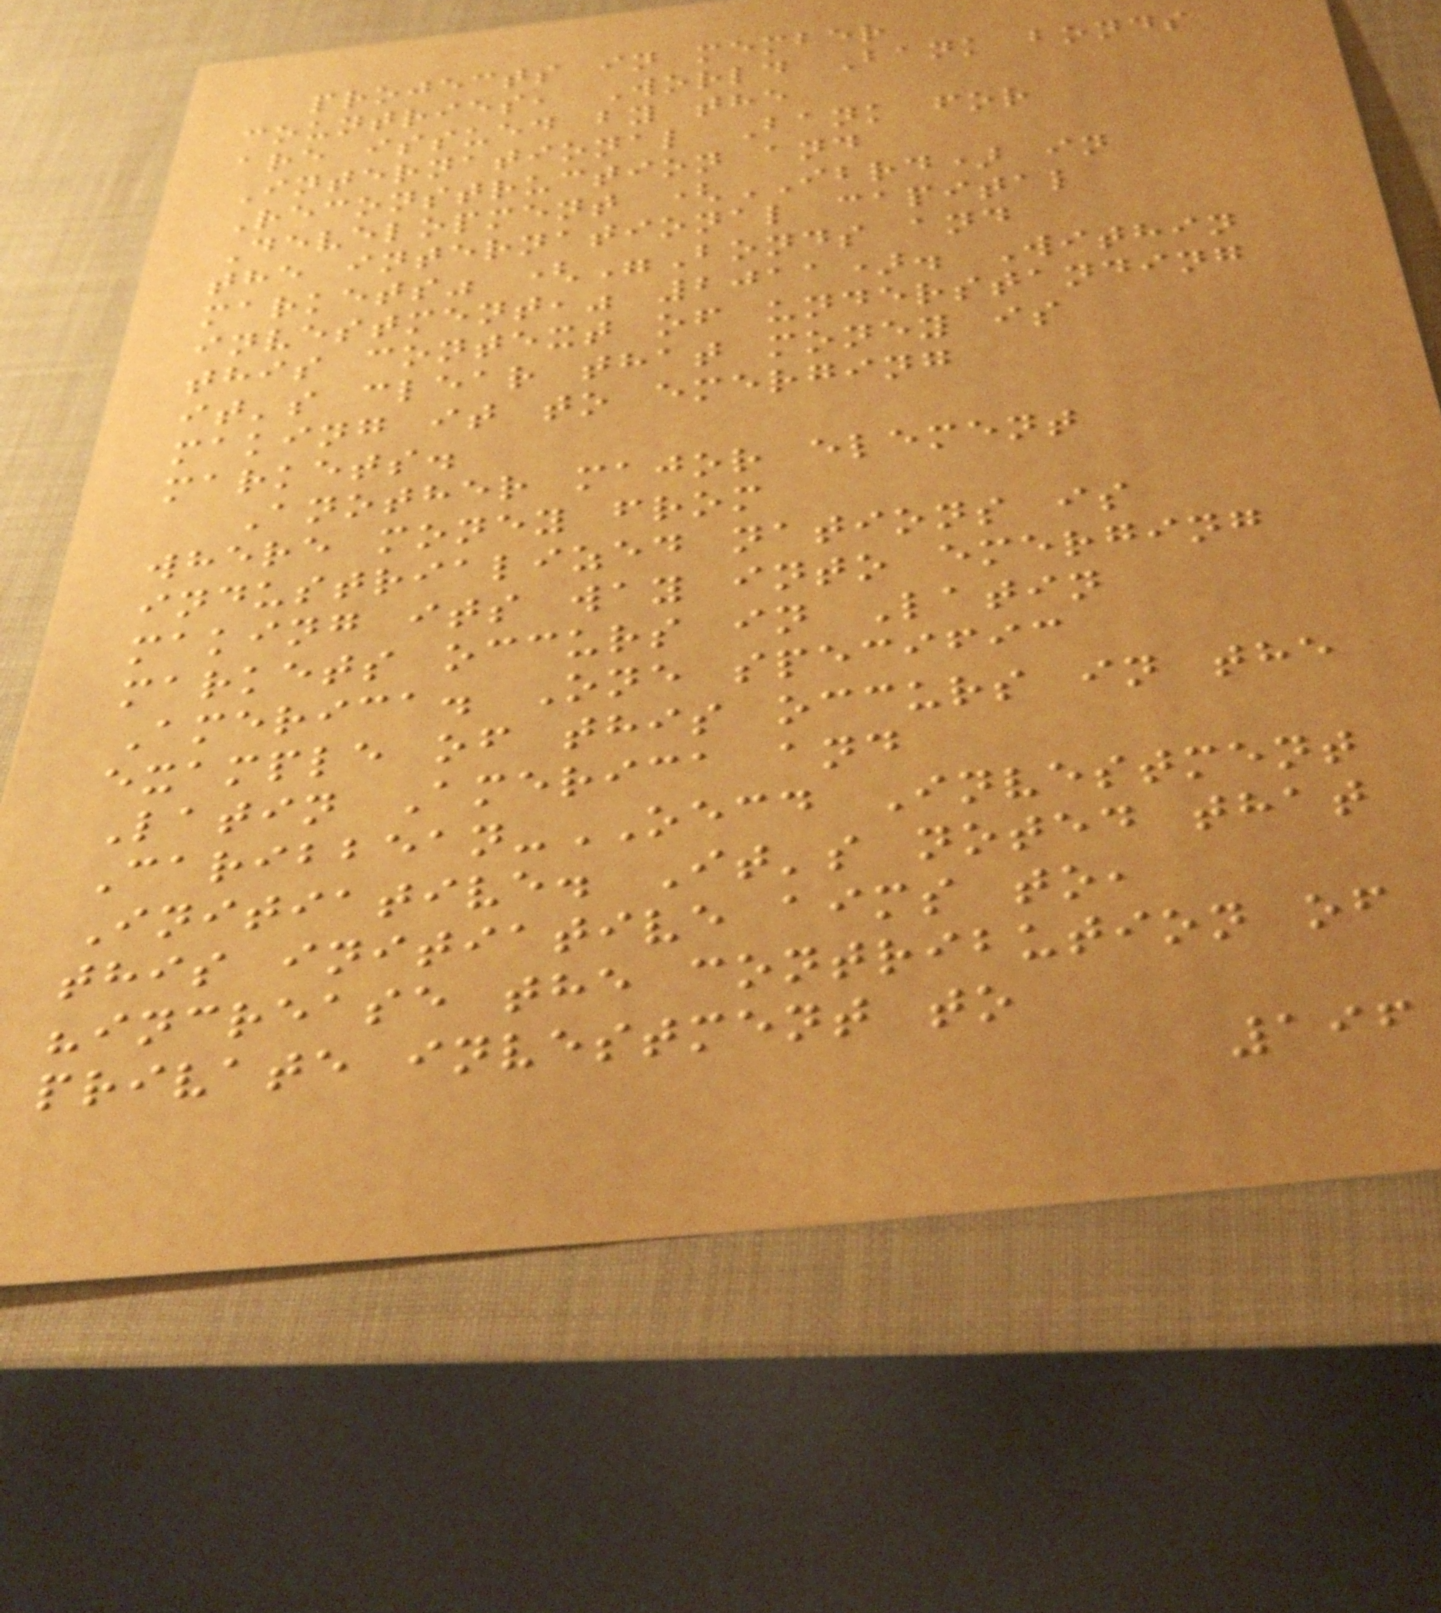projects in member
countries, World Bank bonds
are issued by the
International Bank for
Reconstruction and
Development (IBRD) in
the international capital
markets" ("Bonds and
investment," 2011). Within
this context of understanding
it's clear that money is
making it to emerging
markets.
Another major element
where money from
industrialized nations is
making its way into emerging
markets occurs in Latin
America. One specific
example of this occurs in the
Latin America and
Caribbean-OECD Investment
Initiative. It's noted that
this initiative aims to,
"increase the contribution of
private investment to
196
